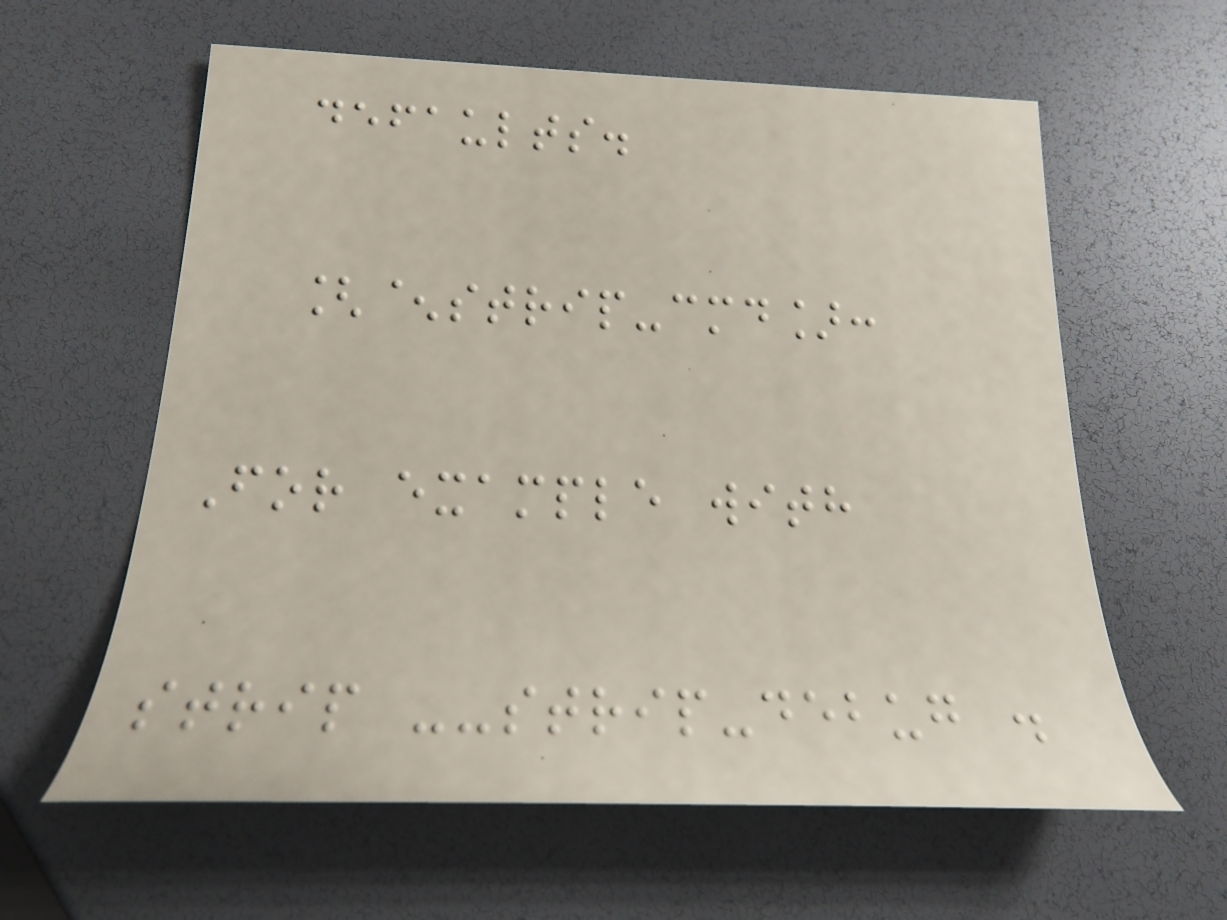defaults.
[^strip-cmd]:
For example with
strip --strip-debug .
